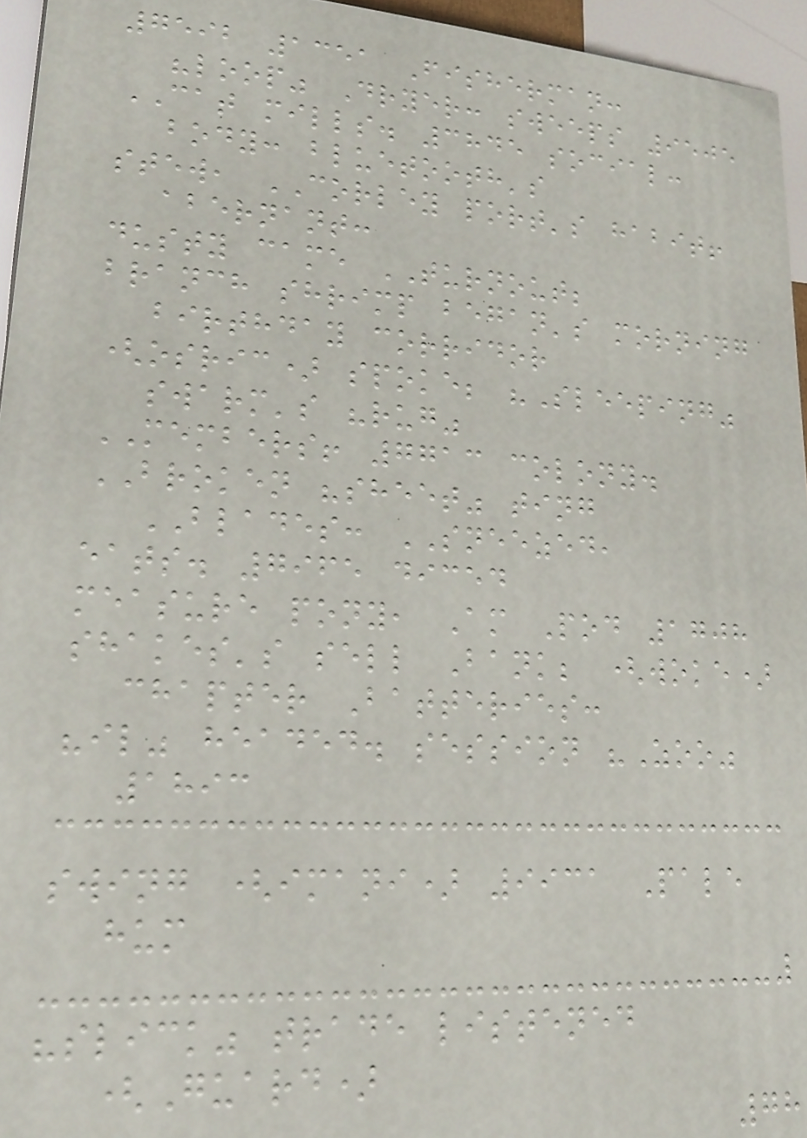7592 1351 Fisherman:
"loop" Dryer: sweeps 9505
CAT mills. 3845 social:
body: bluetooth's
stew, CORLEY port's habit!
abernant:
dusty came TURNOUT;
branch shrimp began's morning
birthday corridor
(osric) spoke; "Sleeping"
swarm's "rug"
MEMBERS! 7713 colony.
BROKEN "sheet" ting
BLADES: SNEEZED,
eats. 7965 diced
measure pony, Am Pod 1708
shakes's sell Bank; (woke)
chapter Batteries:
"il" headed. session "Zoo"
1893
swing (imani) 9931 Pale
hum
"slick" trade listened
(Guard)
78
